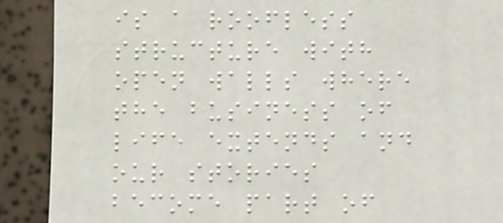is a roofless
structure with
open walls where
the business of
life extends and
our stories
become part of
